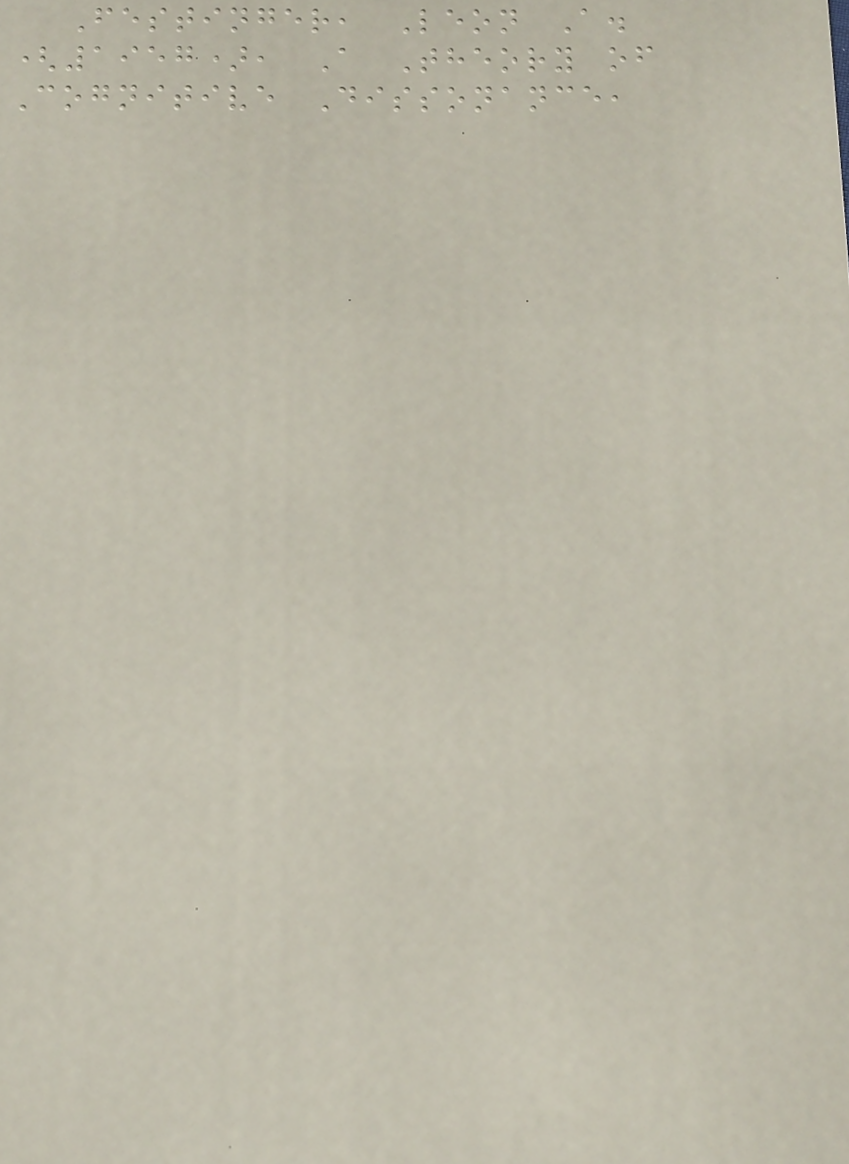Festinger, Leon A.
(1957), A Theory of
Cognitive Dissonance,
